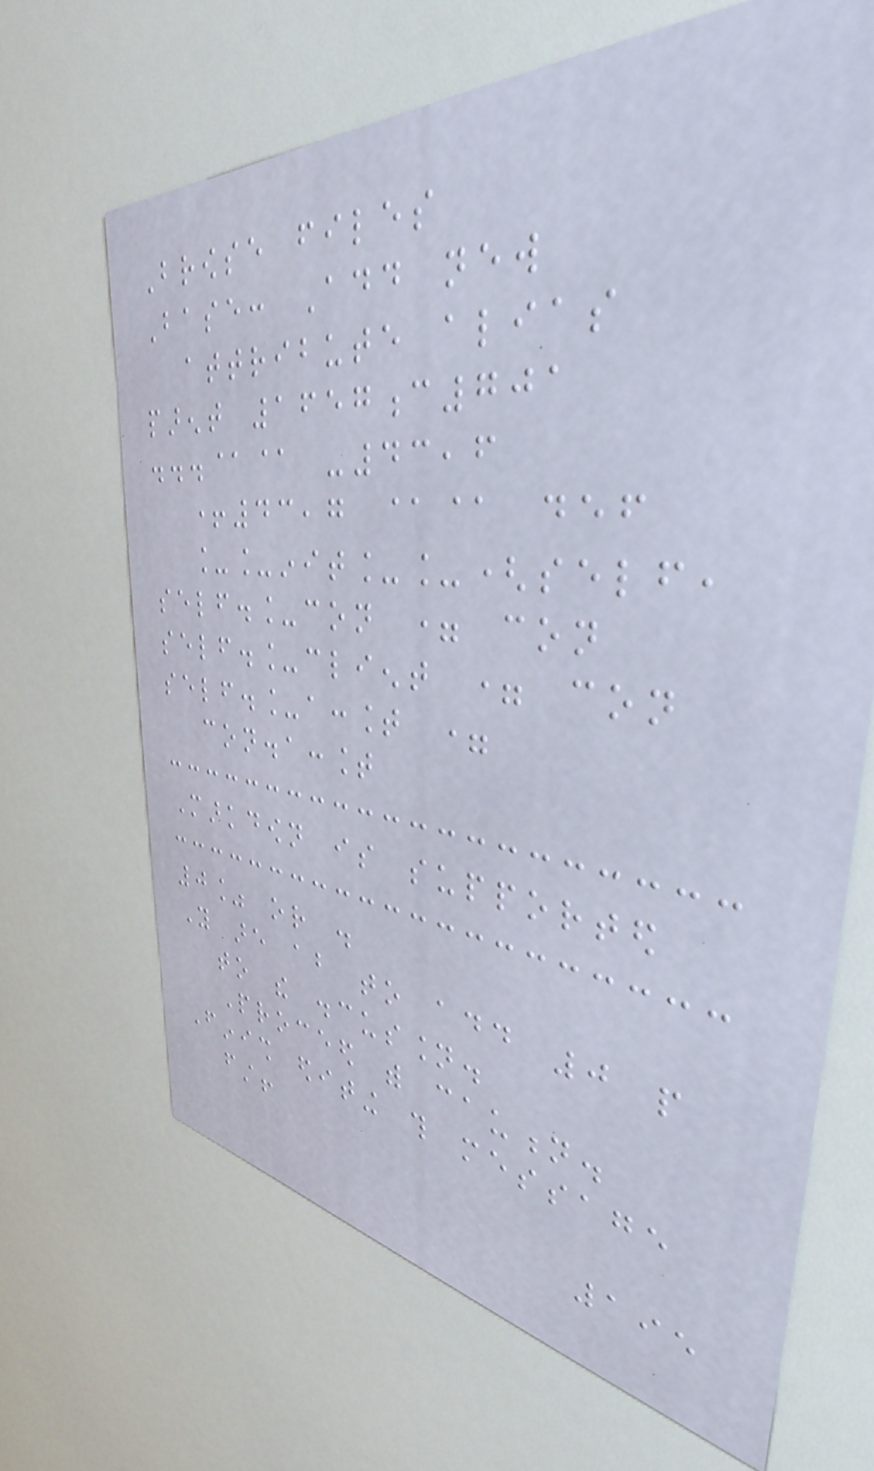Browse files
Base: Add new
attribute alias
parent 1657c701
...@@ -43,6
+43,7 @@ def
__init__(self,
self._con = con
self._client = con
self._account =
con.account
Markdown is supported
0% or .
You are about to add 0 people
to the discussion.
Proceed with caution.
Finish editing this message
first!
195
